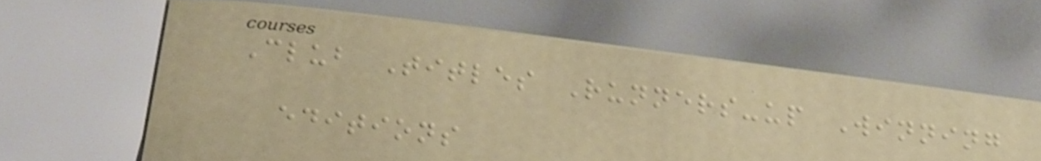Club Titles Runners-up Winning
editions
